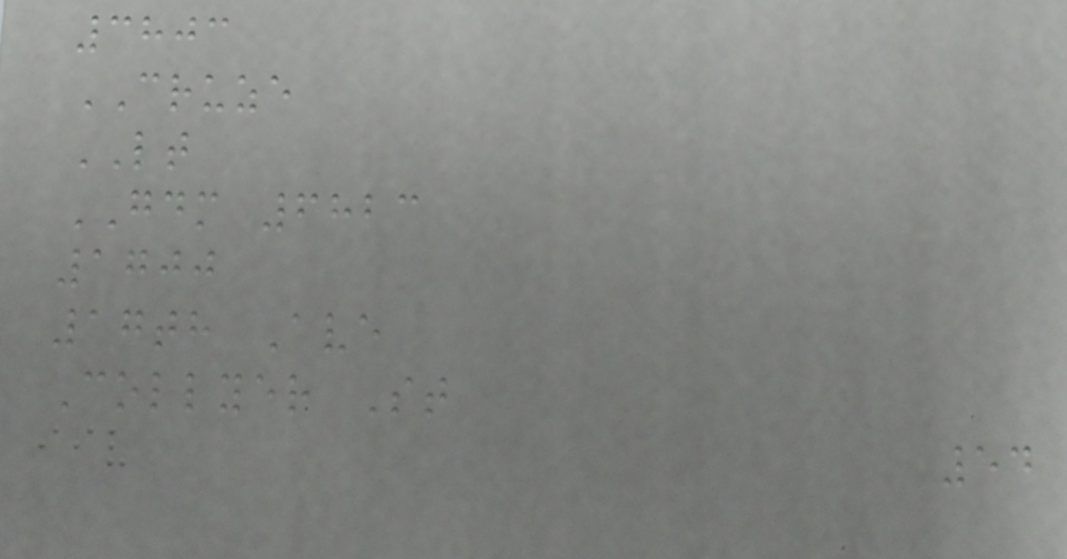3803
CRUZE
LT
GDM 6823
1700
17th Ave
Collyer St
54
